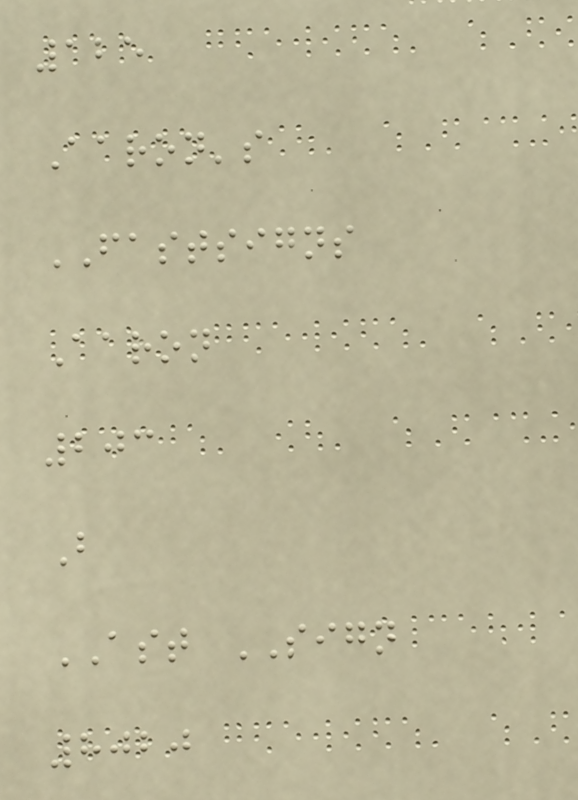125
Aaron's
FASTSIGNS
Aaron
203
B
AST SIGN
8020
